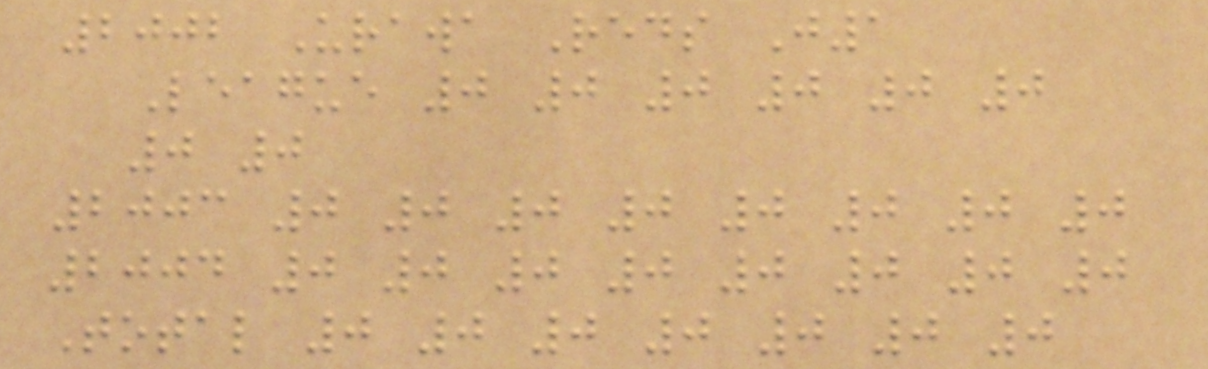2002 Urawa Reds J1
League 0 0 0 0 0 0
0 0
2003 0 0 0 0 0 0 0 0
2004 0 0 0 0 0 0 0 0
Total 0 0 0 0 0 0 0
